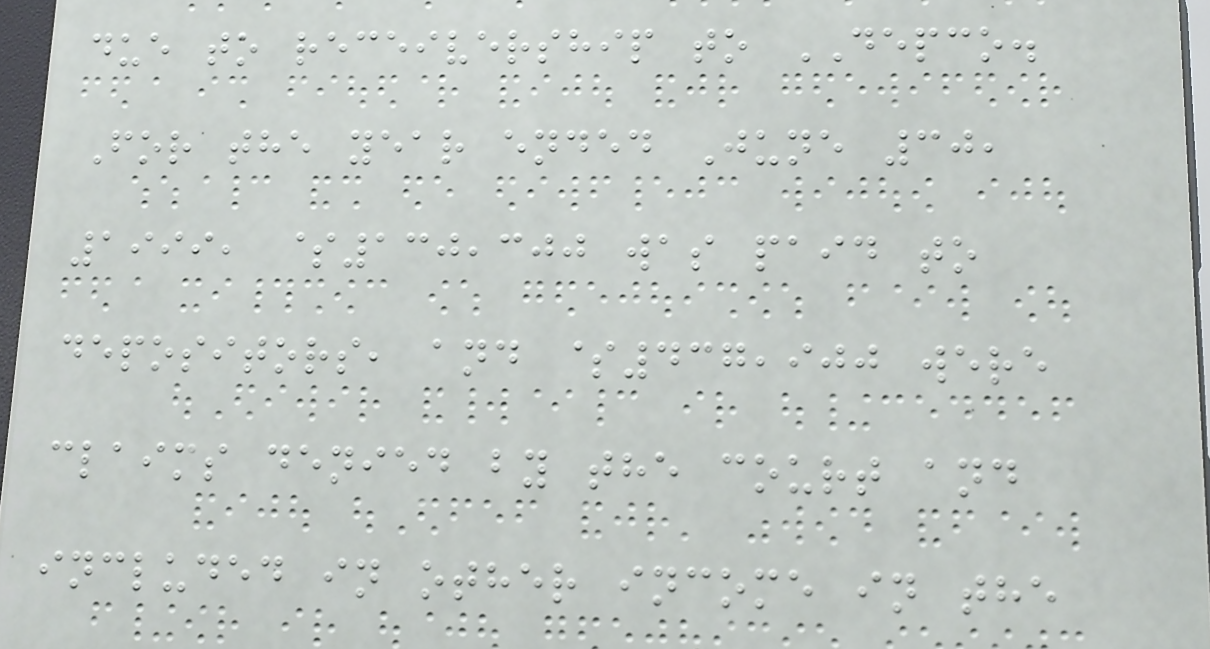due to receivership to DEPCO.
For the year ended June 30,
1999, $130,300 was paid to
depositors, and $437,900 were
claims denied by the court and
included in other income in the
